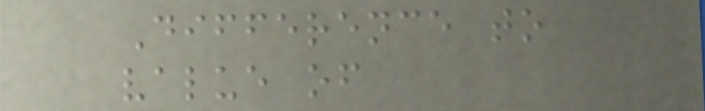Difference to
value of
